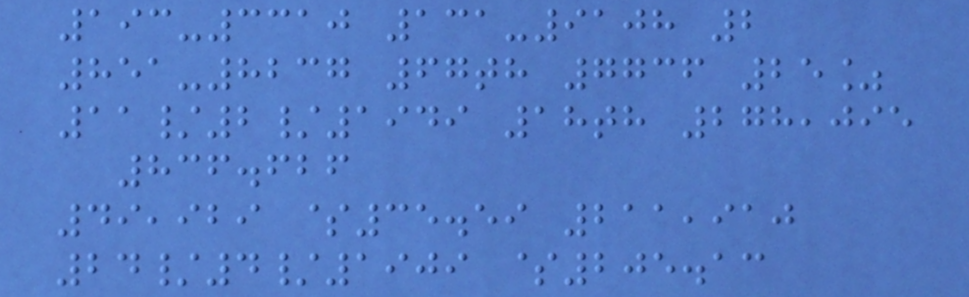193-3310 131-9108 2
851-8237 67th 7736 25%
11/2/1949 18th 278,095
836.626
49,929 $35.59 211,910
24/4/1909 $205.13
